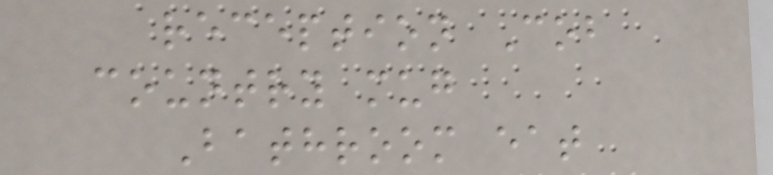reception Cob
country mug
Bathroom eat
